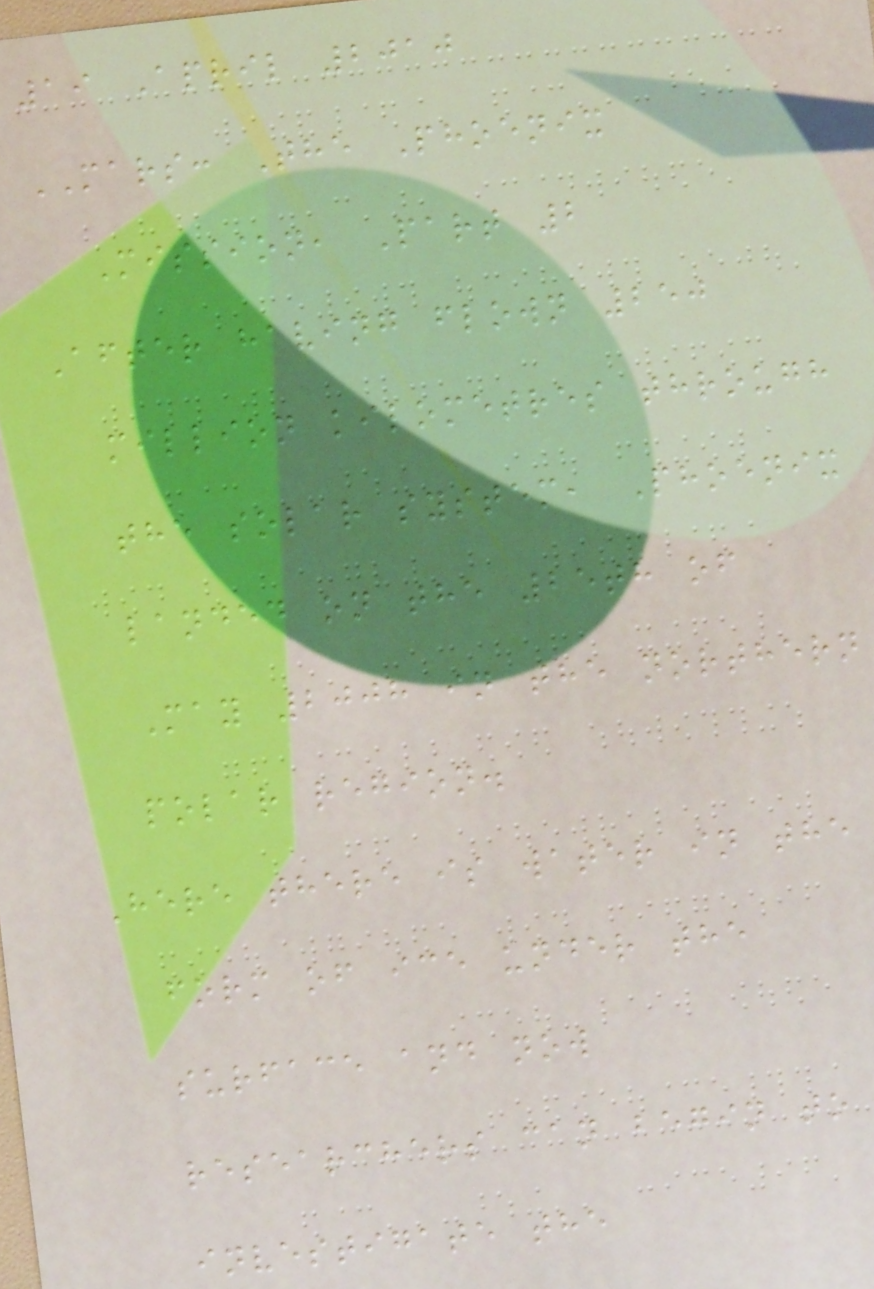19 April 2010
MARS: The Phoenix
Mission, Part 2
After having flown 250
million kilometres through
the solar system, Phoenix
landed on the 25th of
May 2008 in the northern
polar region.
Here there is water in the
form of ice under the
surface and now
researchers can begin to
investigate the
